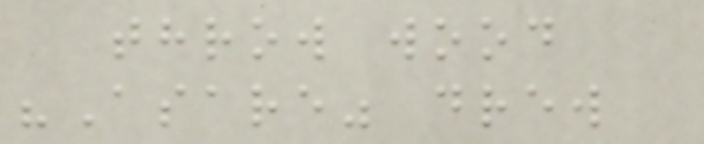throw wood
"Asare" drew
